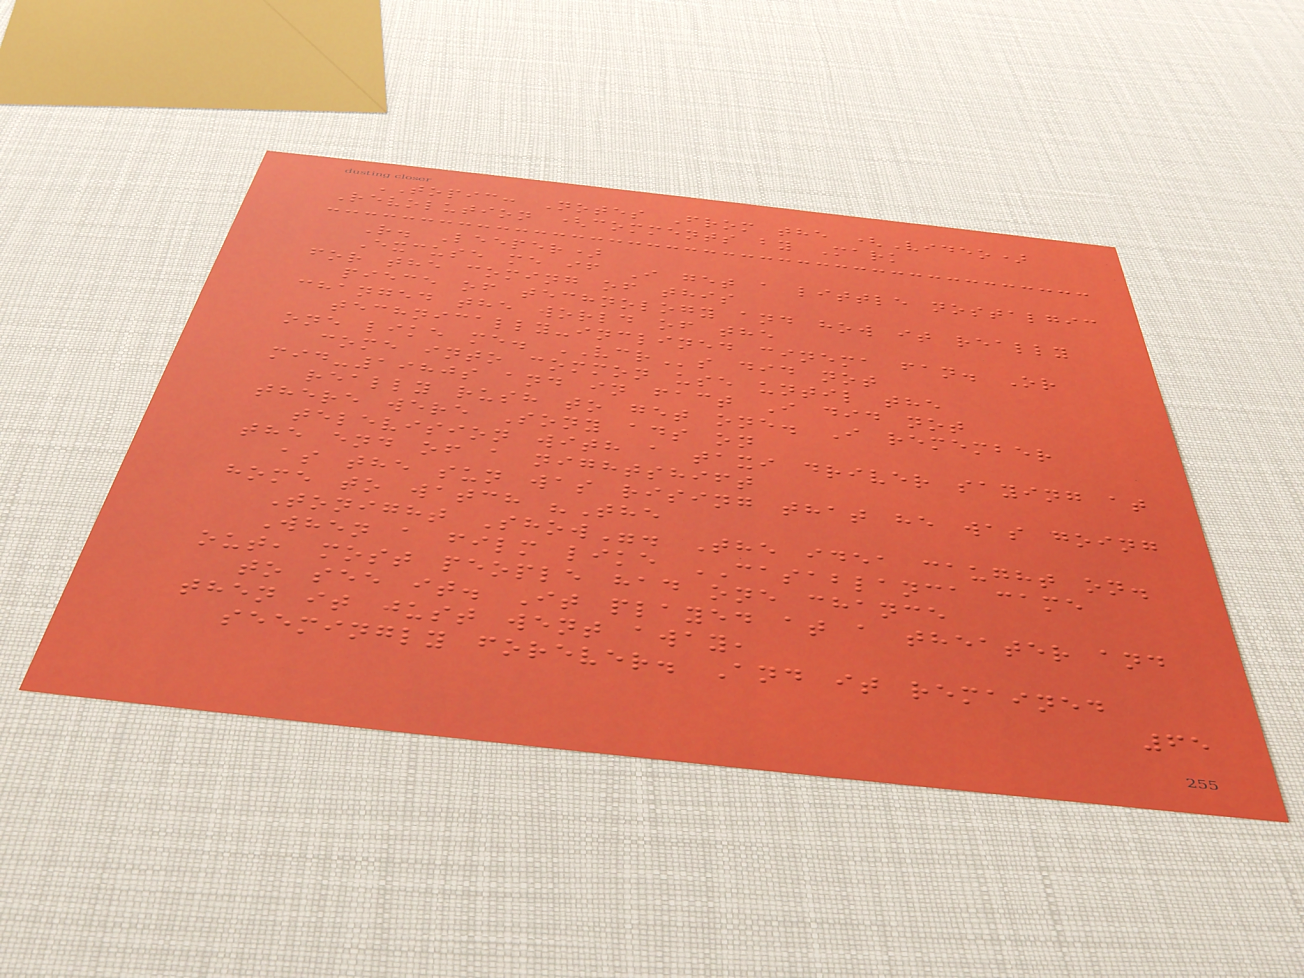TOPIC: Notes From the (Video)
Revolution (comments by Mark
R. Leeper)
Excuse me if I get a little nostalgic
for the coming of this
piece of technology and how it really
changed the world of the
technically-inclined cinema fan. Or
one like me. VCRs did not
come into common use until the
mid-1980s and in fact I did not
really rush to get one. I remember
there were Sony ads on
television with a taxi driver saying at
the end of a nightshift
as the sun was rising that he was going
home to watch "The
Tonight Show". The idea caught on.
When a film like CASABLANCA came
out, most people had one chance
to see it. It played at a theater and
then it just went away,
seemingly forever. And it remained
65
